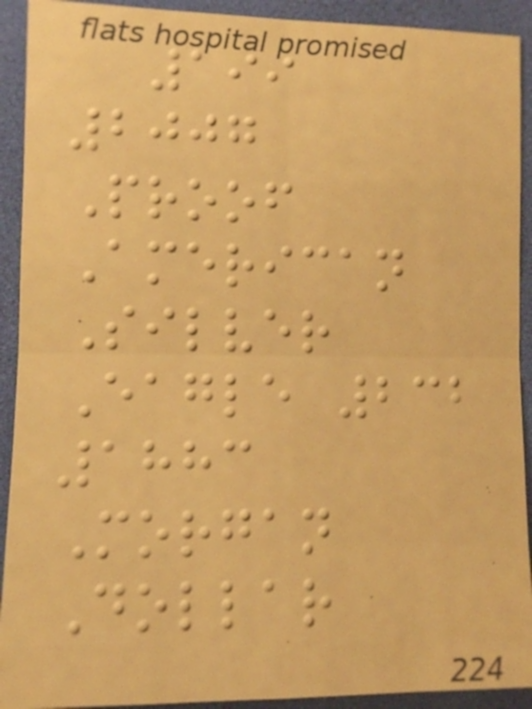199
2007
Proof
American
Silver
Eagle 232
1883
Morgan
Dollar
